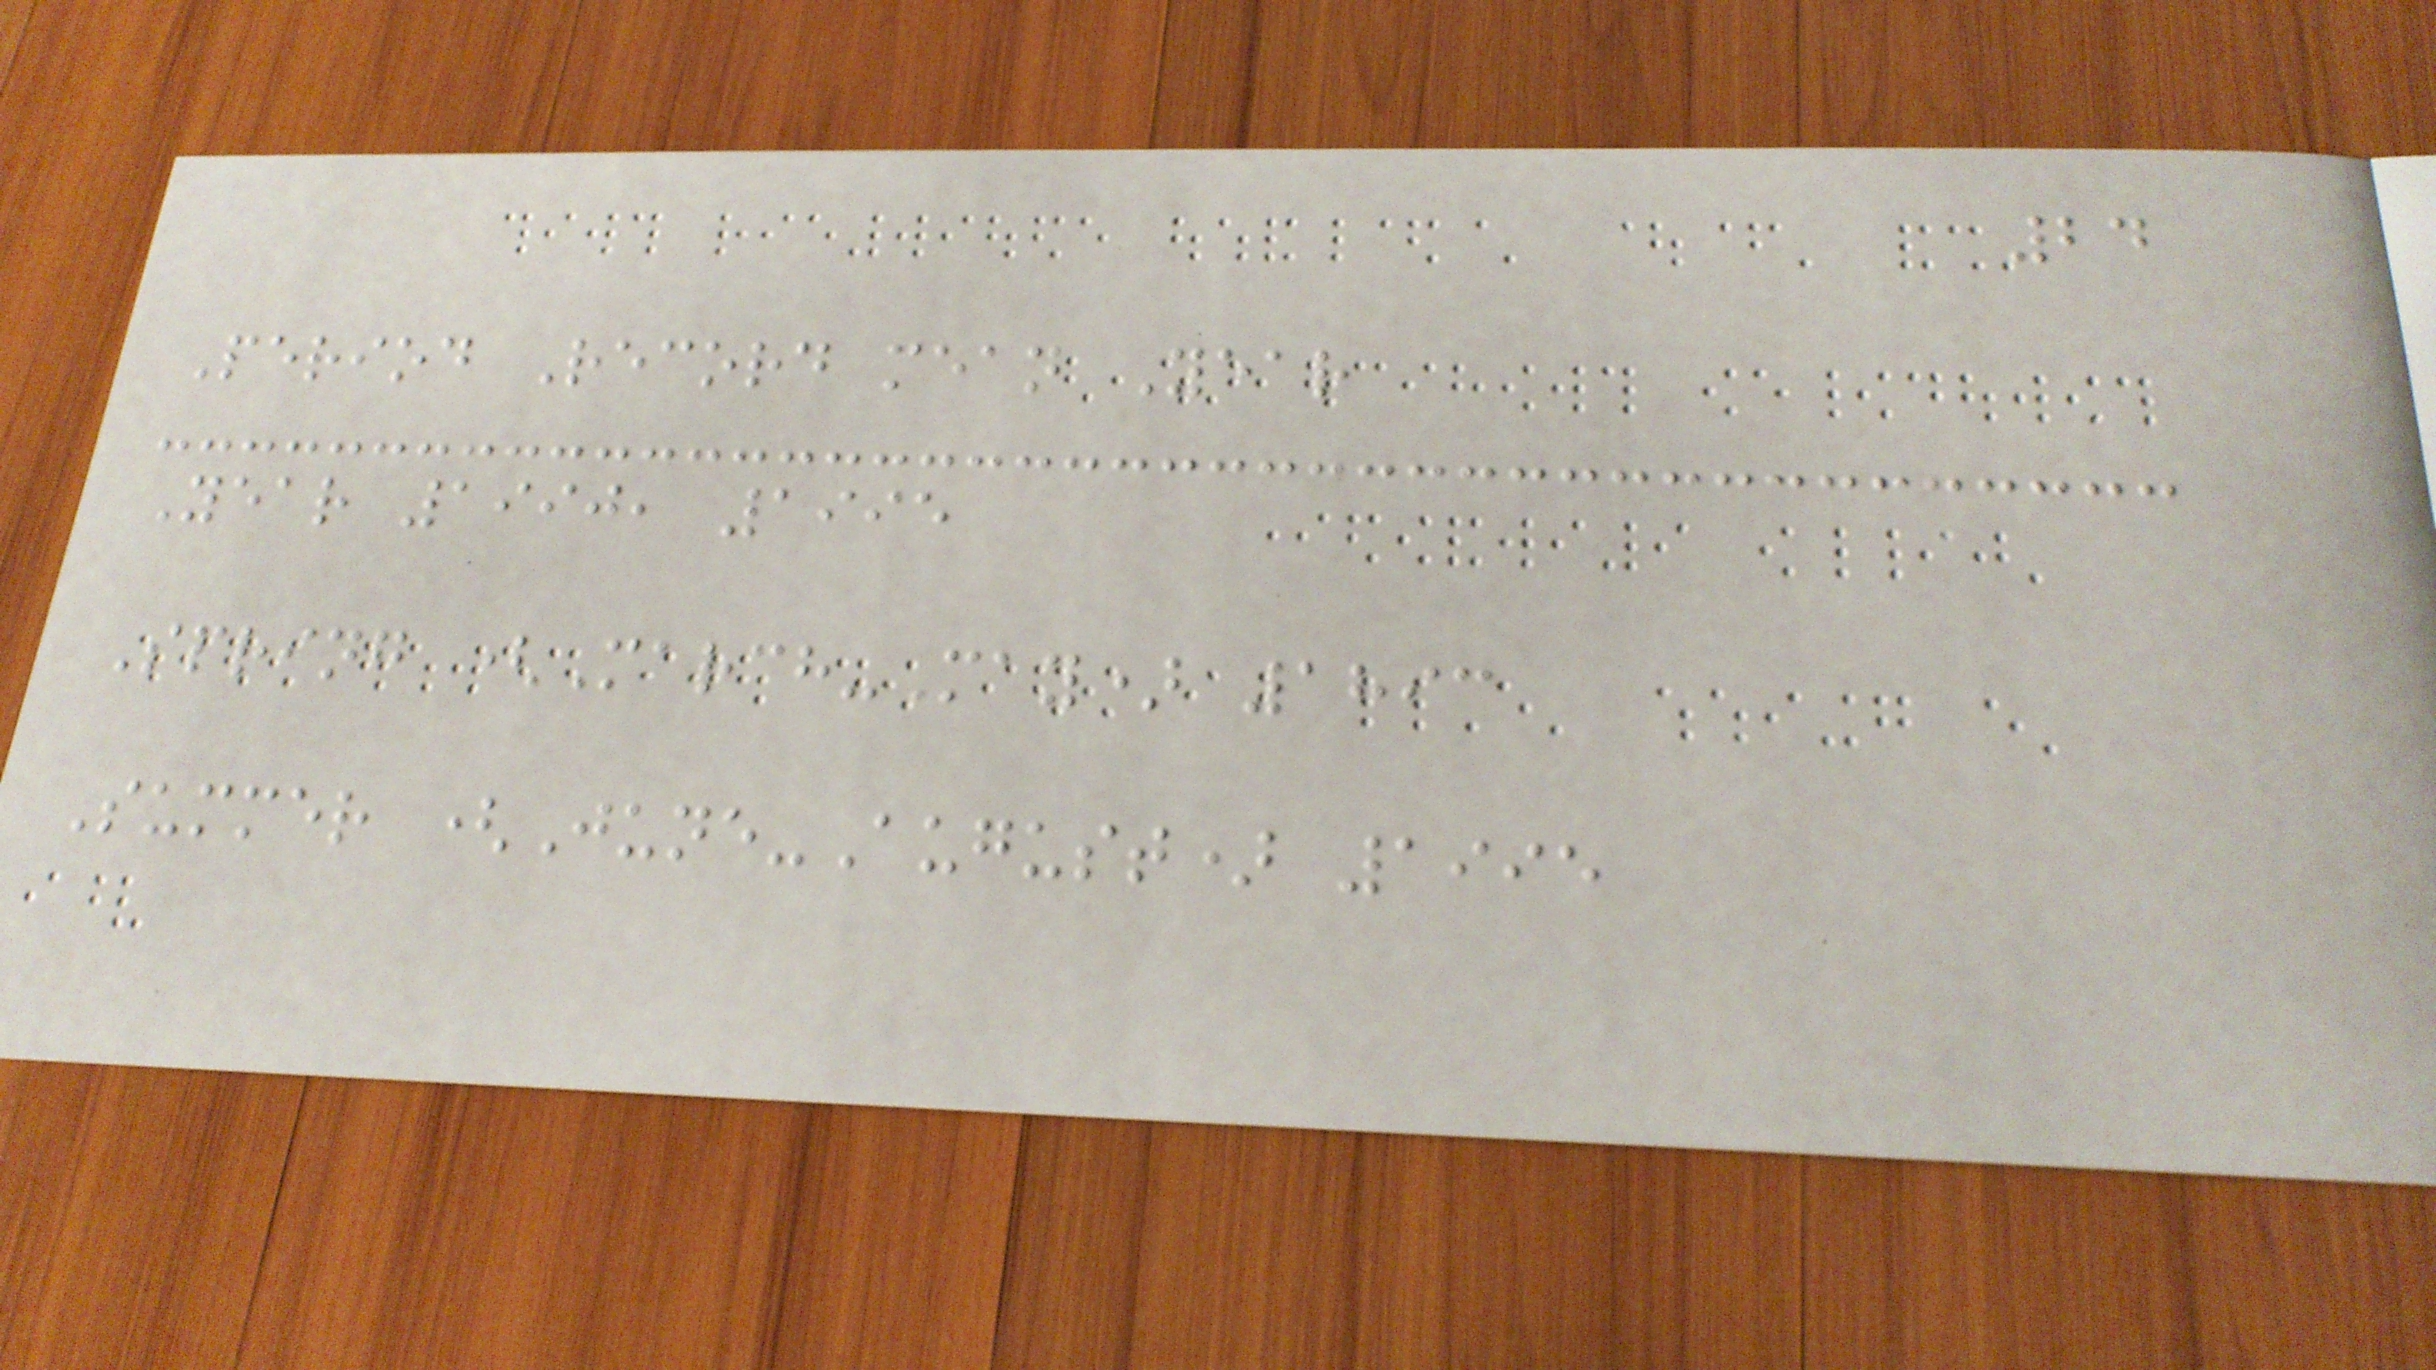24
Period Record mean Year
Year 1990, 1995
Spring (March-May) 1893
Summer (June-August) 1995
